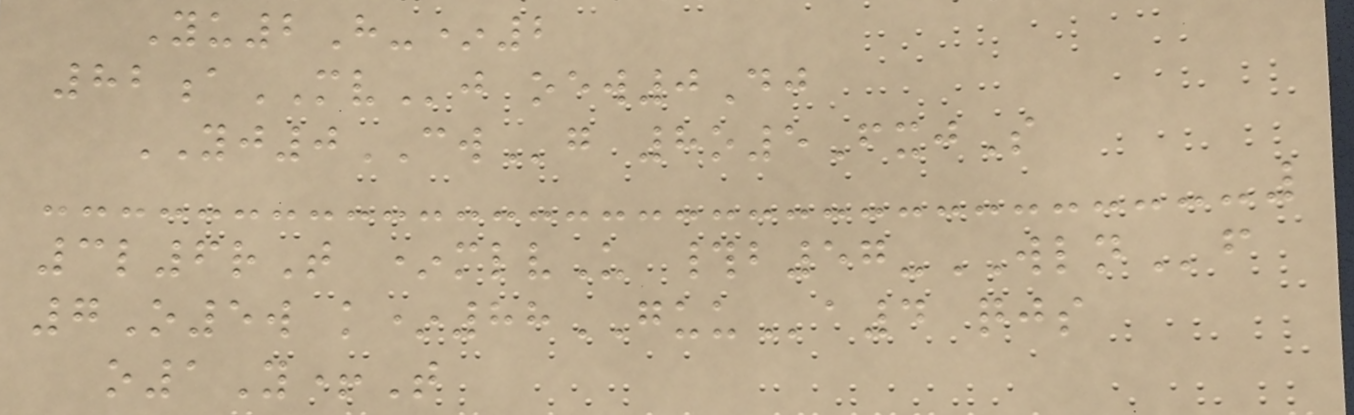Yu2H-*2
82aMVj oew0Dj
YJ0CWg 8o5FxjS
3l6rT *mlvU #b57-WLNf
7O5w k*88GUUa4 qjs
o1Y+T
